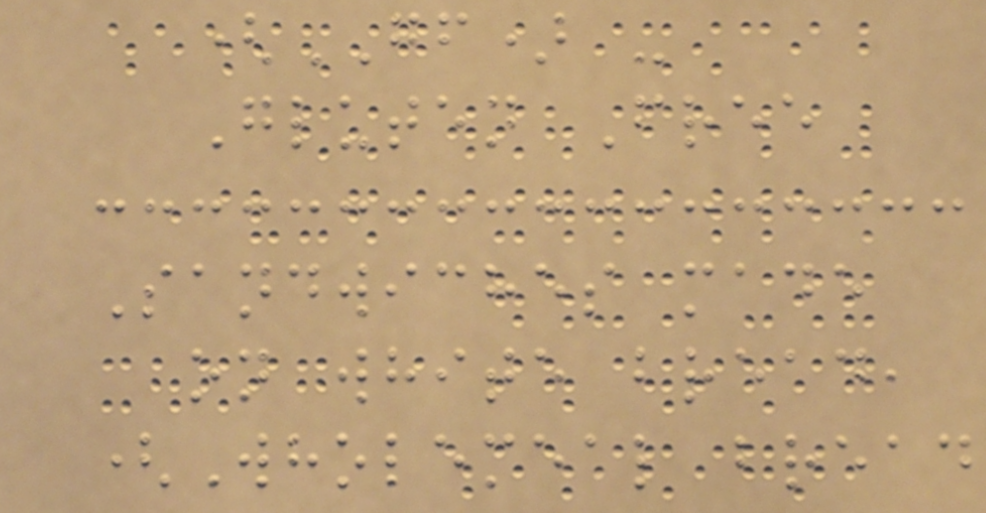(GF) -
Gluten Free
Sandwiches made
on white bread,
(Wholemeal bread
